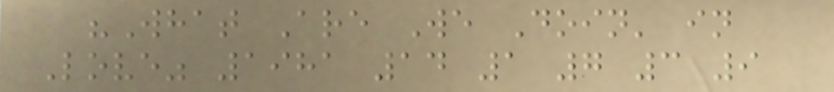"What Are We Doin' in
Love" 1981 14 1 7 3 9
